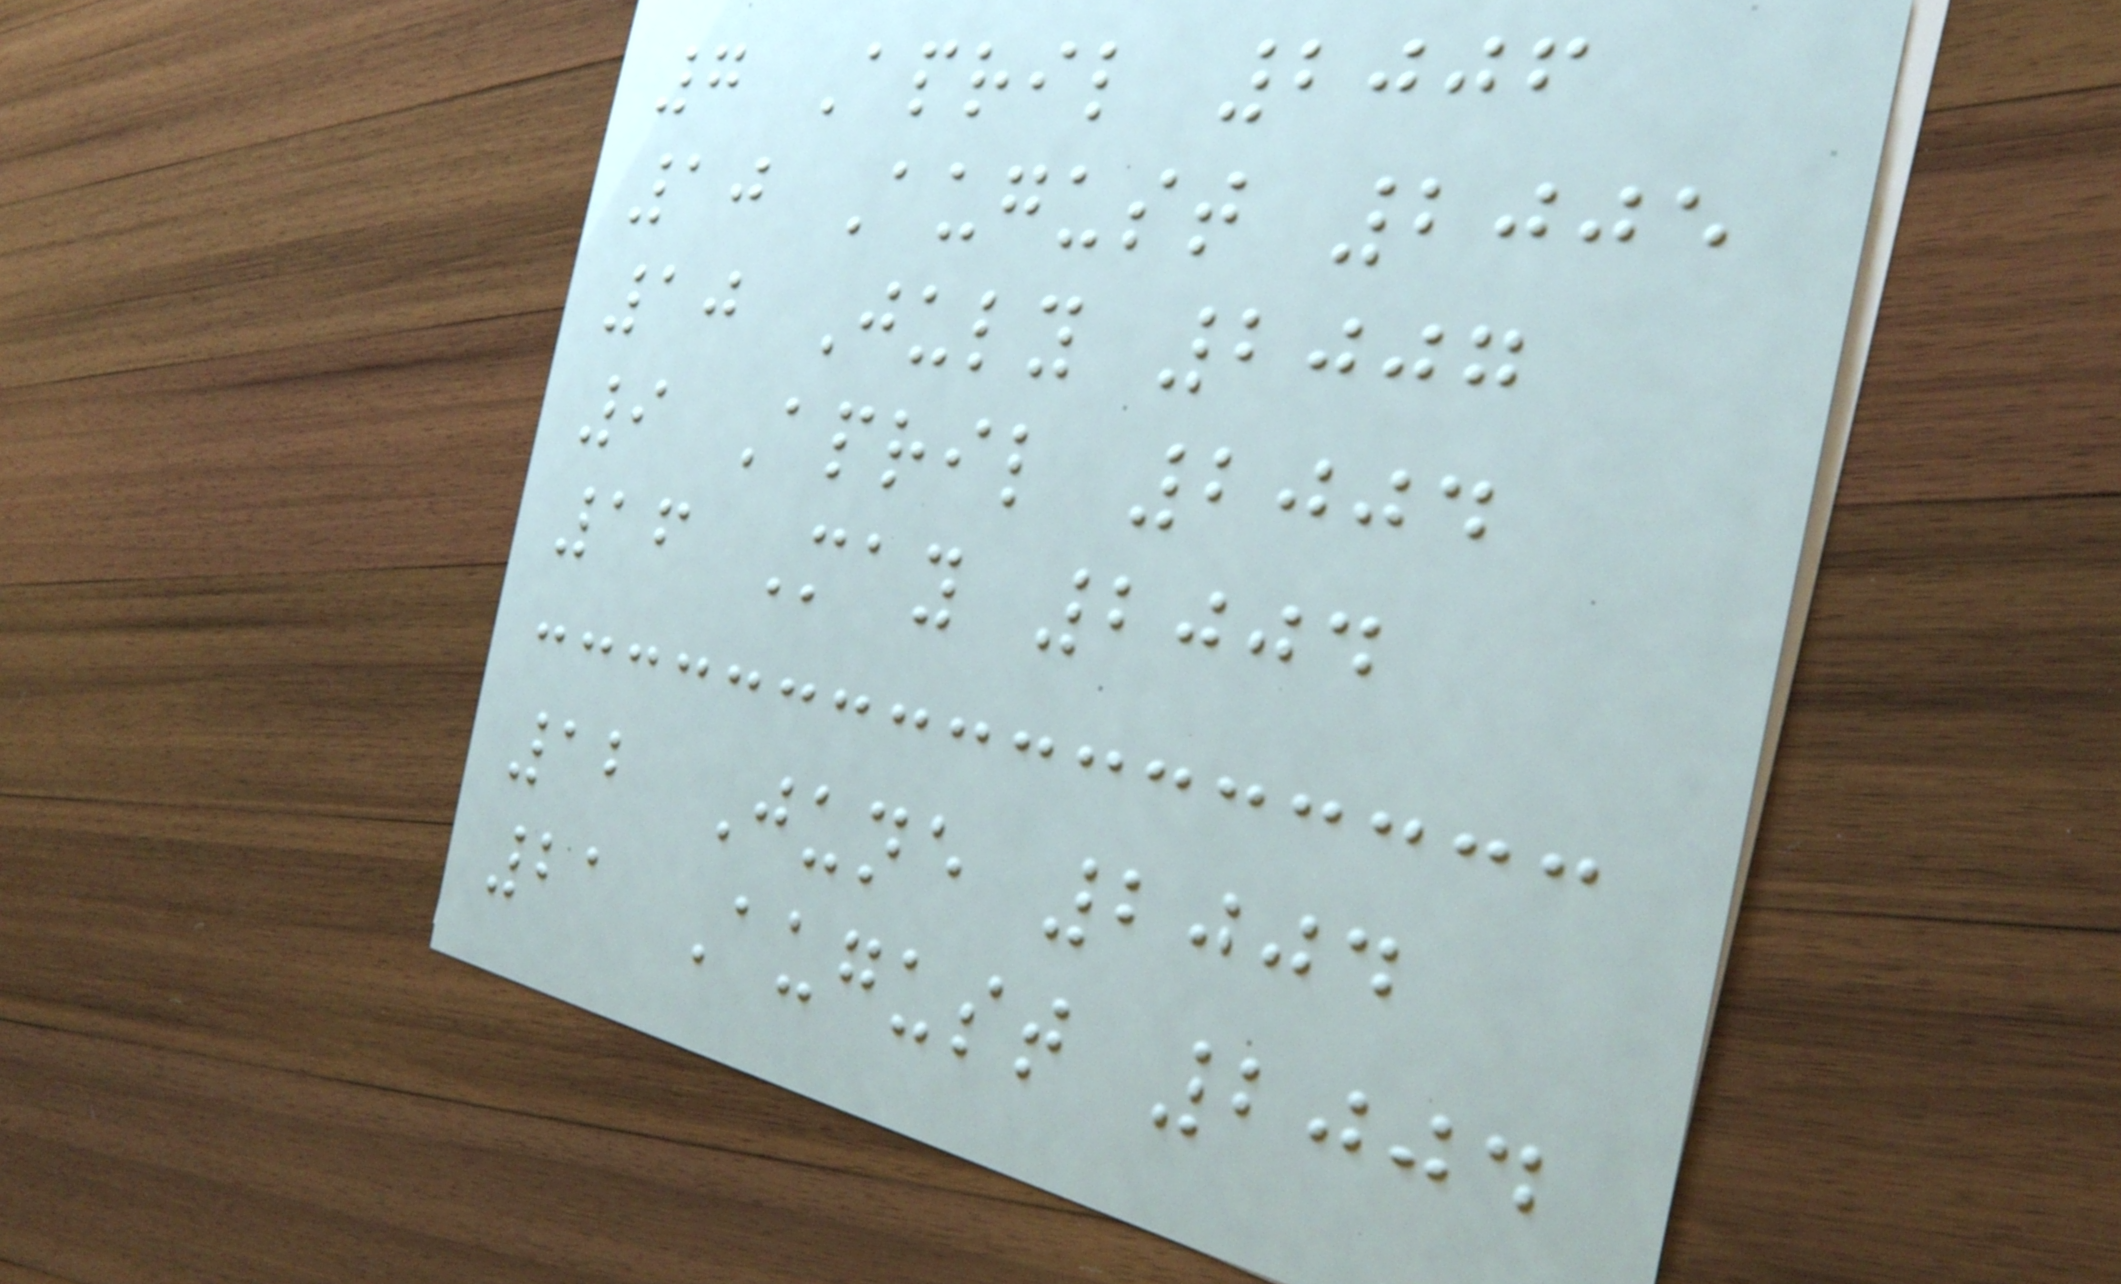7 April 2006
10 August 2005
10 July 2007
9 April 2004
16 May 2004
12 June 2004
21 August 2004
